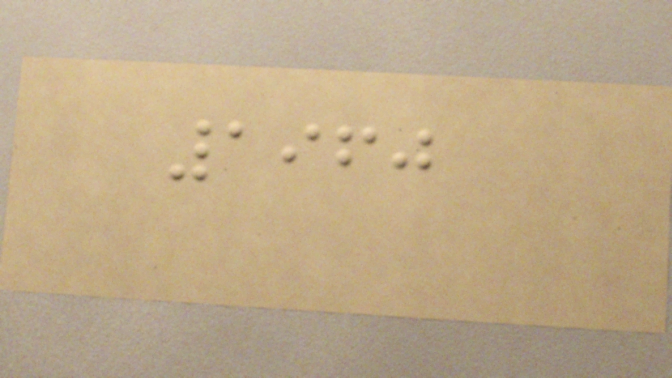1960
